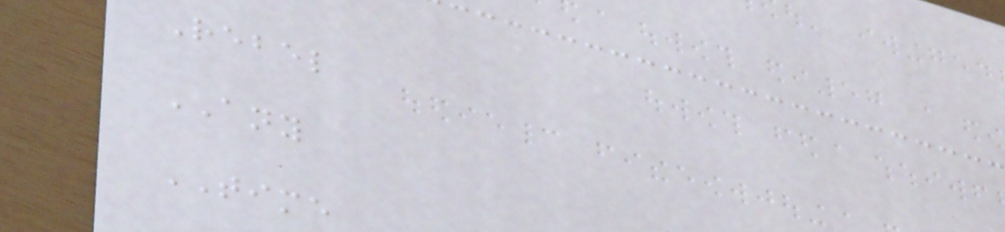Rebel
ANY
TIME
